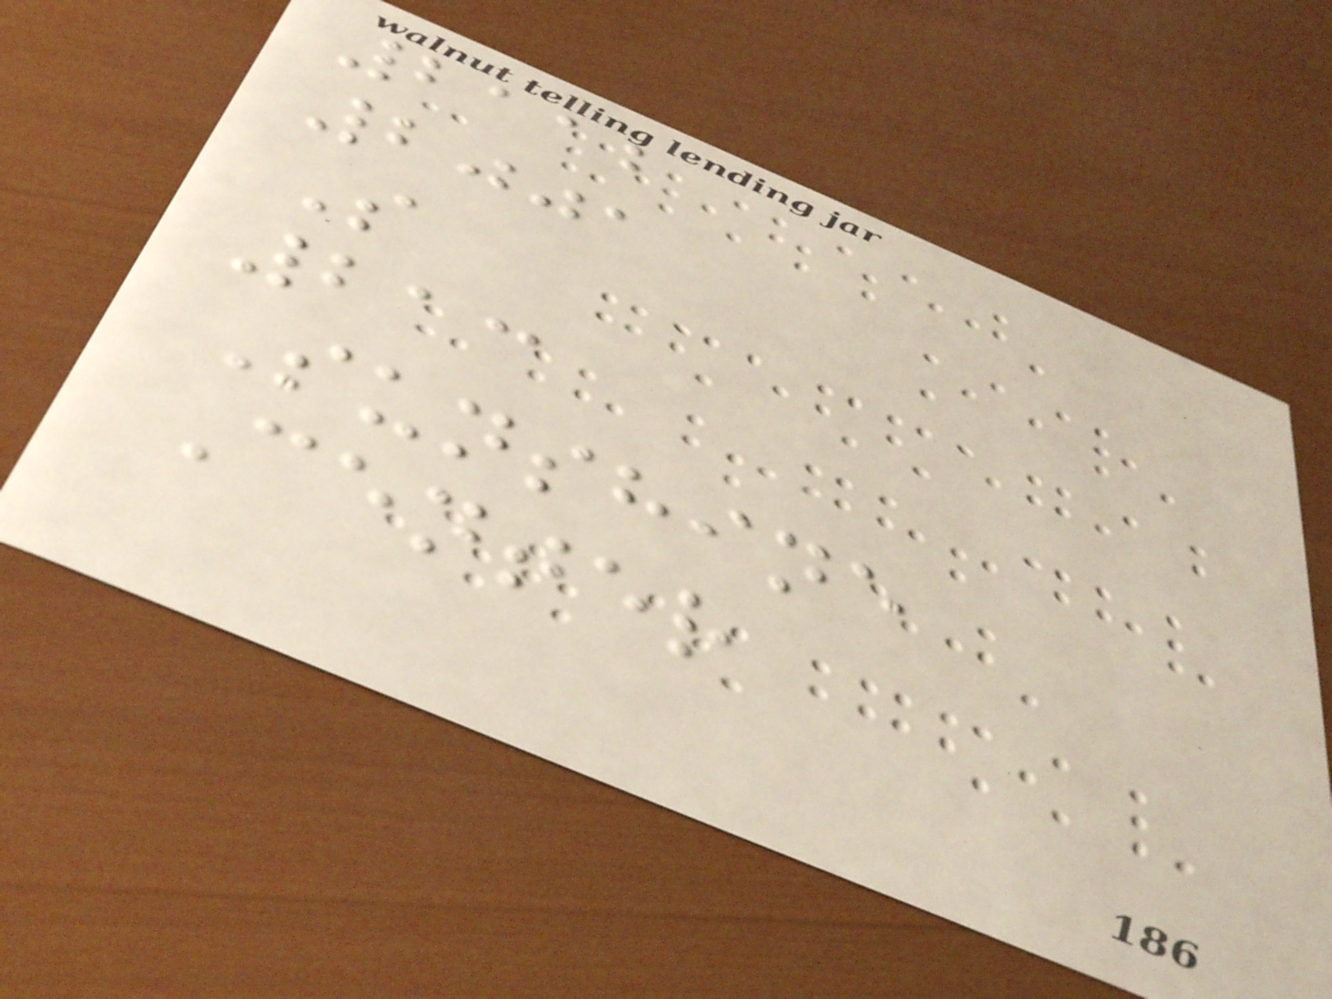2112
2001
S
213
Sunshine
Center
